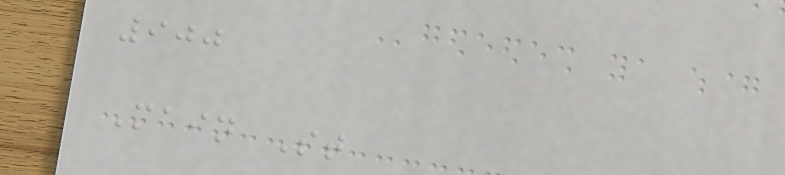900
Main St
